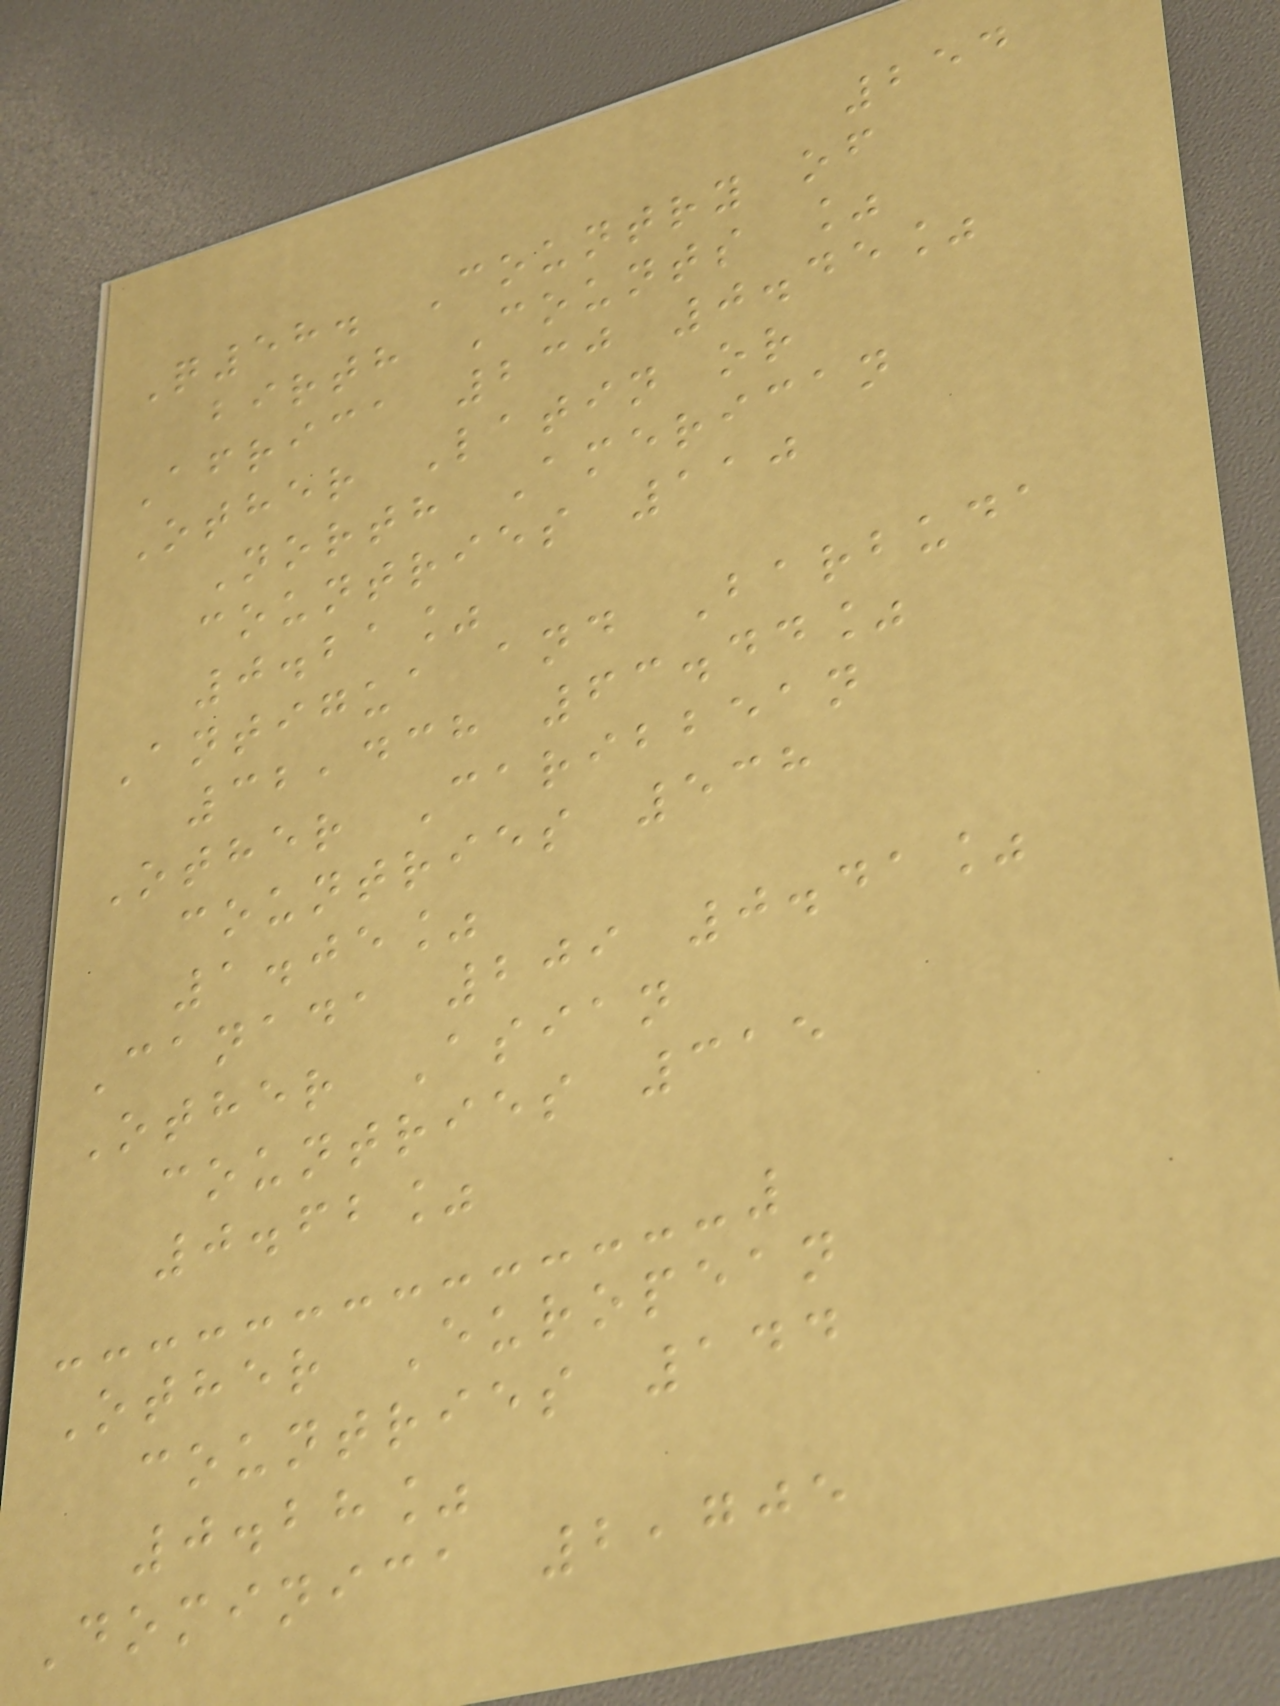254
Q58. Country of
birth Counts %
Africa 230 0.45%
Other Latin or
North American
countries 110
0.21%
Antigua and Barbuda
32,438 63.44%
Other Caribbean
countries 538
1.05%
Canada 209 0.41%
Other Asian
countries 315
0.62%
Other European
countries 144
0.28%
Dominica 2,705
